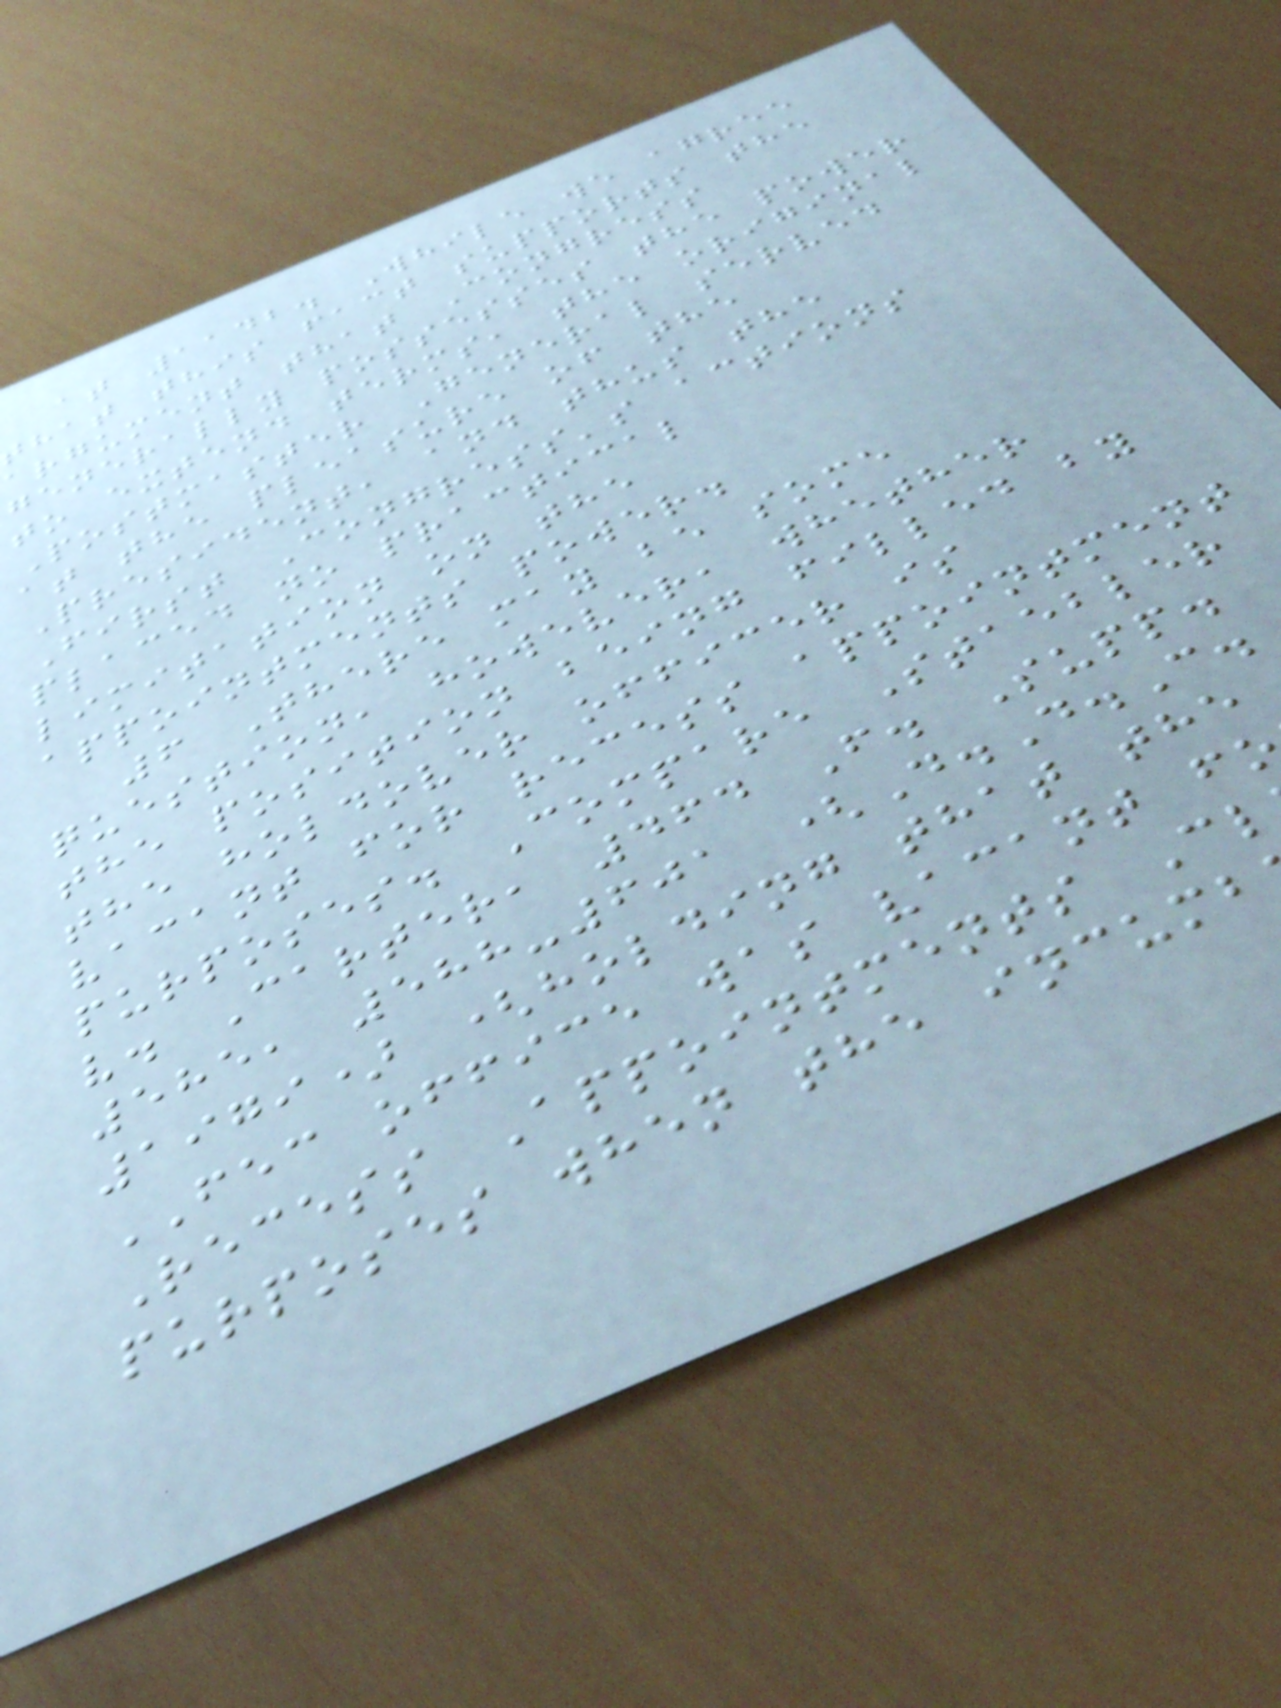at 1142. While we agree
hat this fact supports the
argument that Congress
generally possesses the power
to extend terms, the original
Postmaster General served
at the pleasure of the
President, and thus the
First Congress's actions
placed no practical
limitation on the
appointments power.
6 There may be some
question, however, whether
the position being filled by
the holdover officer is
vacant for recess appointment
purposes. Compare Staebler
v. Carter, 464 F. Supp.
585, 588-601 (D.D.C.
1979) (holding that the
FEC office was vacant f
Recess Appointments Cl
purposes when the incumb
